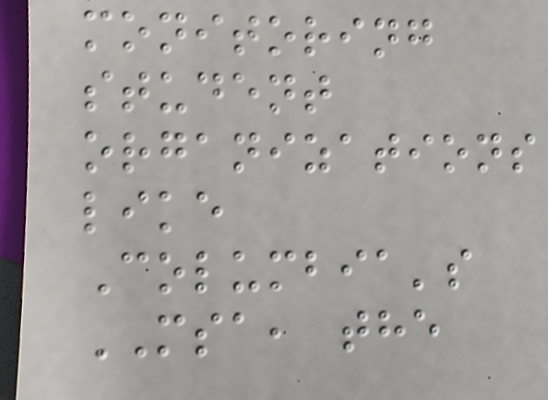monitoring
student
organizations
like
Columbia's
MSA, the
